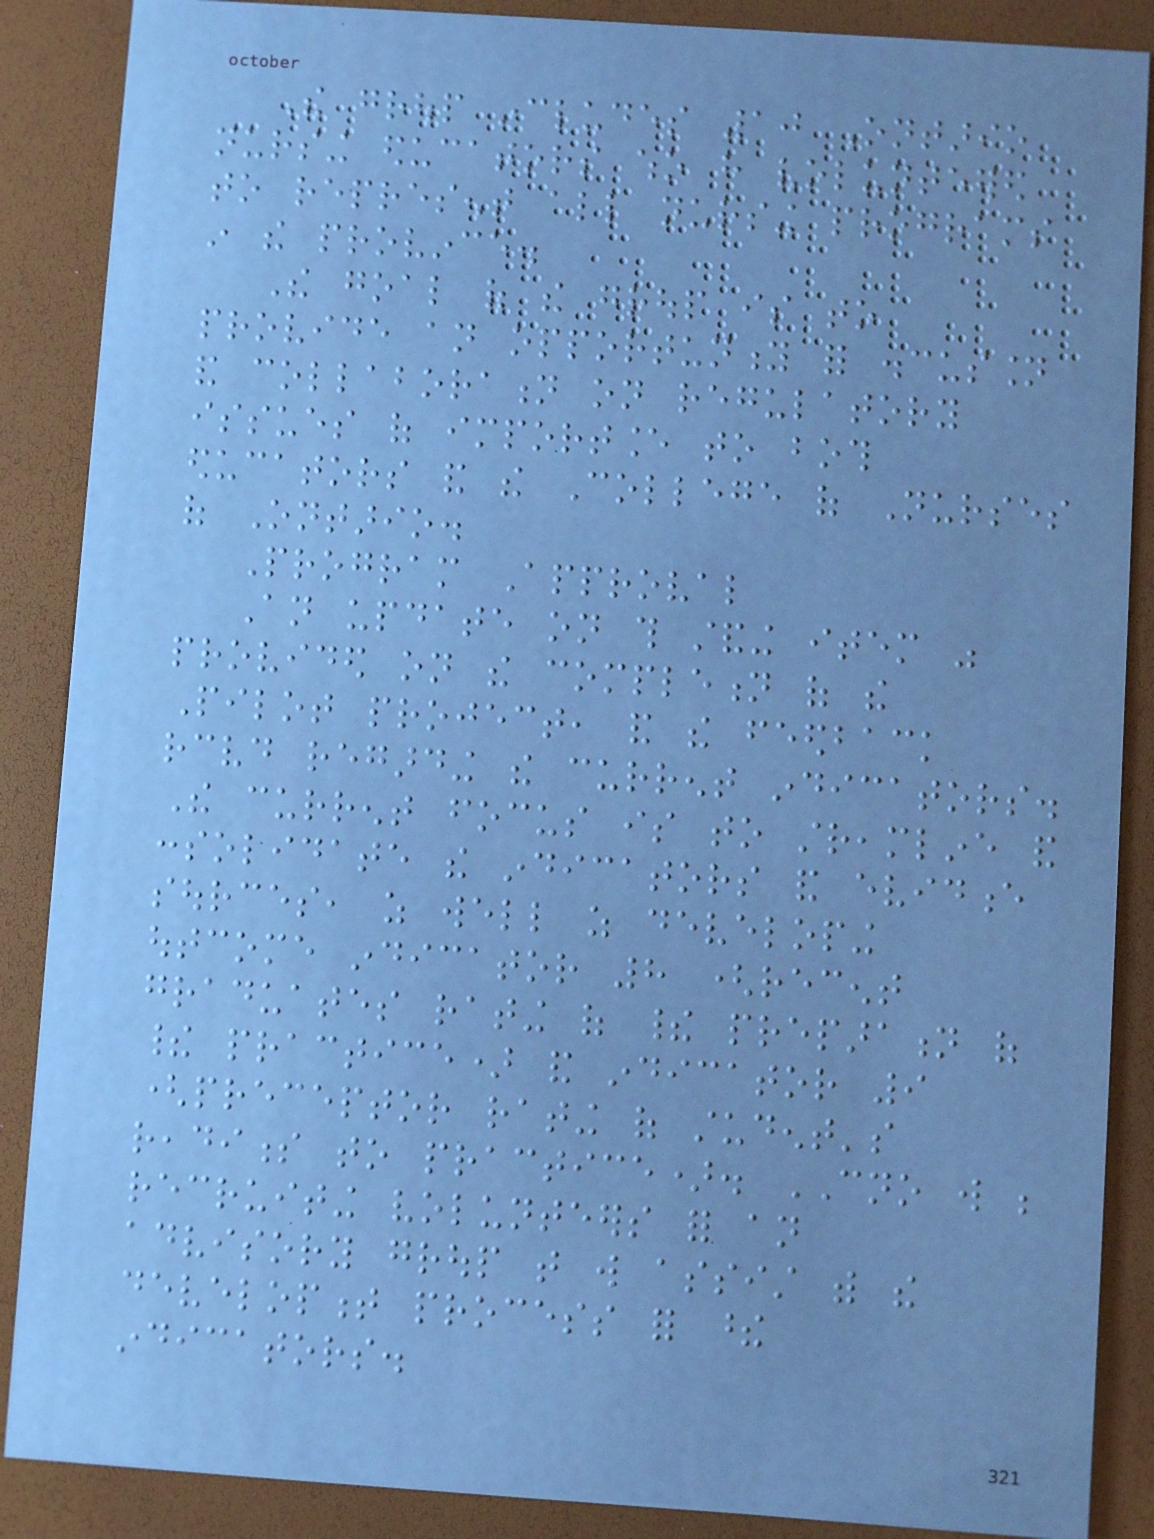The group includes 10 Ontario
nursing educators who have volunteered
to represent all nursing programs
in the province.
The goal of the group is to
provide an opportunity for discussion
and collaboration on regulatory
issues of importance to both
educators and the College of Nurses
of Ontario.
Program Approval
An update on this standing item was
provided on the completion of the
Pilot project, and the feedback
received regarding the current indicators.
The current focus is to streamline and
consolidate the indicators and evidence
sources, as well as developing
outcome indicator 8 (recent
graduates rating of their preparation of
their practice) and indicator 9
(preceptor rating of student's
readiness to practice). CNO will be
recruiting volunteers for an
advisory group that will assist with the
development process for these
indicators.
